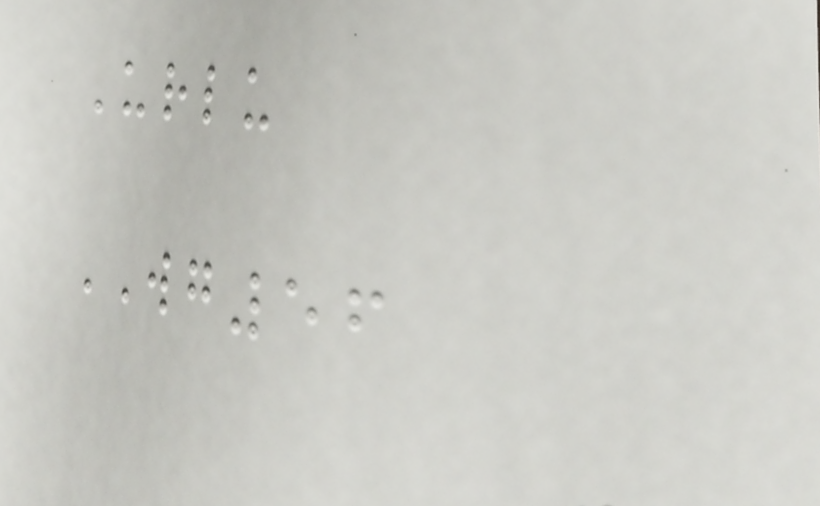Urlu
WG56
